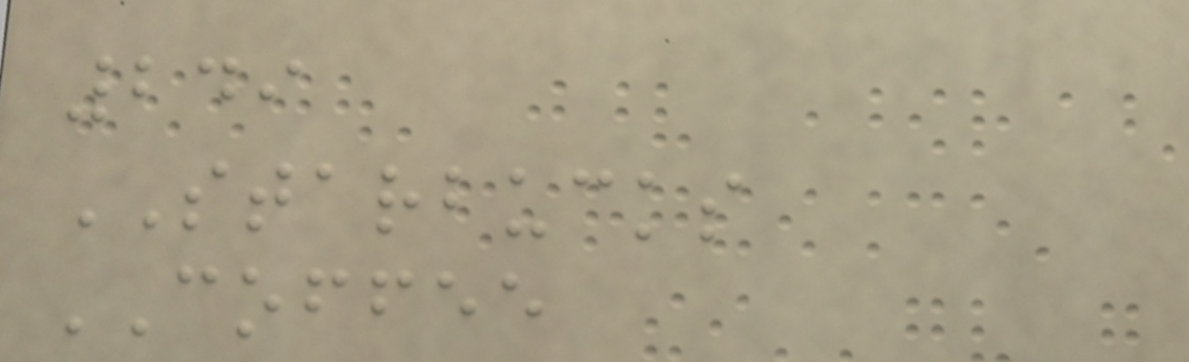249
STARBUCKS
COFFEE
